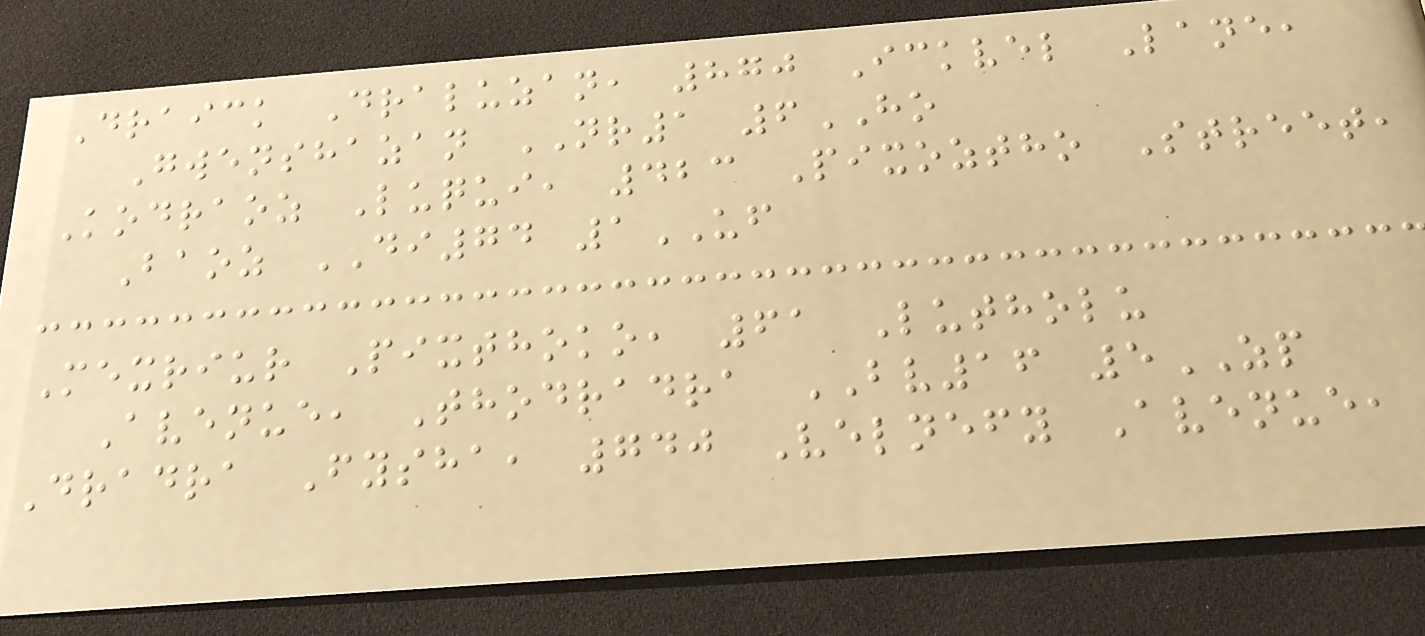Draick Draluzan, 870 Ickvel Lane,
Gwenshazan NR1 6HO
Kodraoz Luqui, 423 Pixoztho Street,
Baoz DI74 1UF
Mexriur Pixthoko, 61 Lutholu
Avenue, Thodradra BV16 5ZP
Dradra Fysha, 740 Velnefy Avenue,
